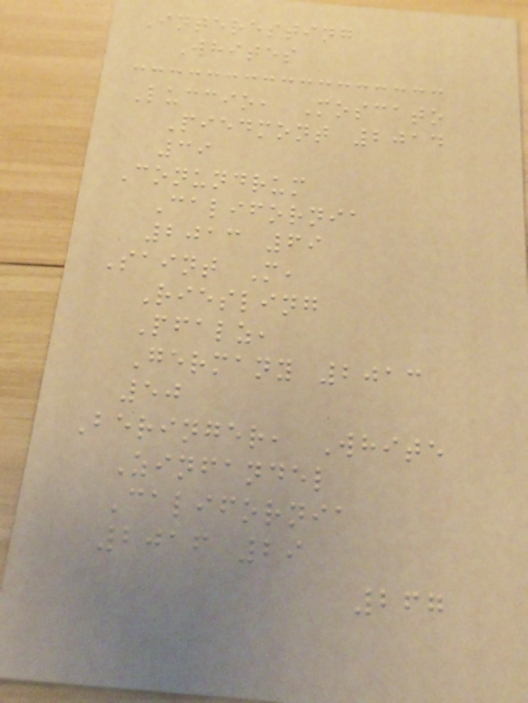Interesting
Whites
Luccio, Moscato
Piedmont 2014
39
Conundrum
California
2013 69
Saint M,
Riesling
Pfalz,
Germany 2013
50
Beringer, White
Zinfandel
California
2016 29
267
